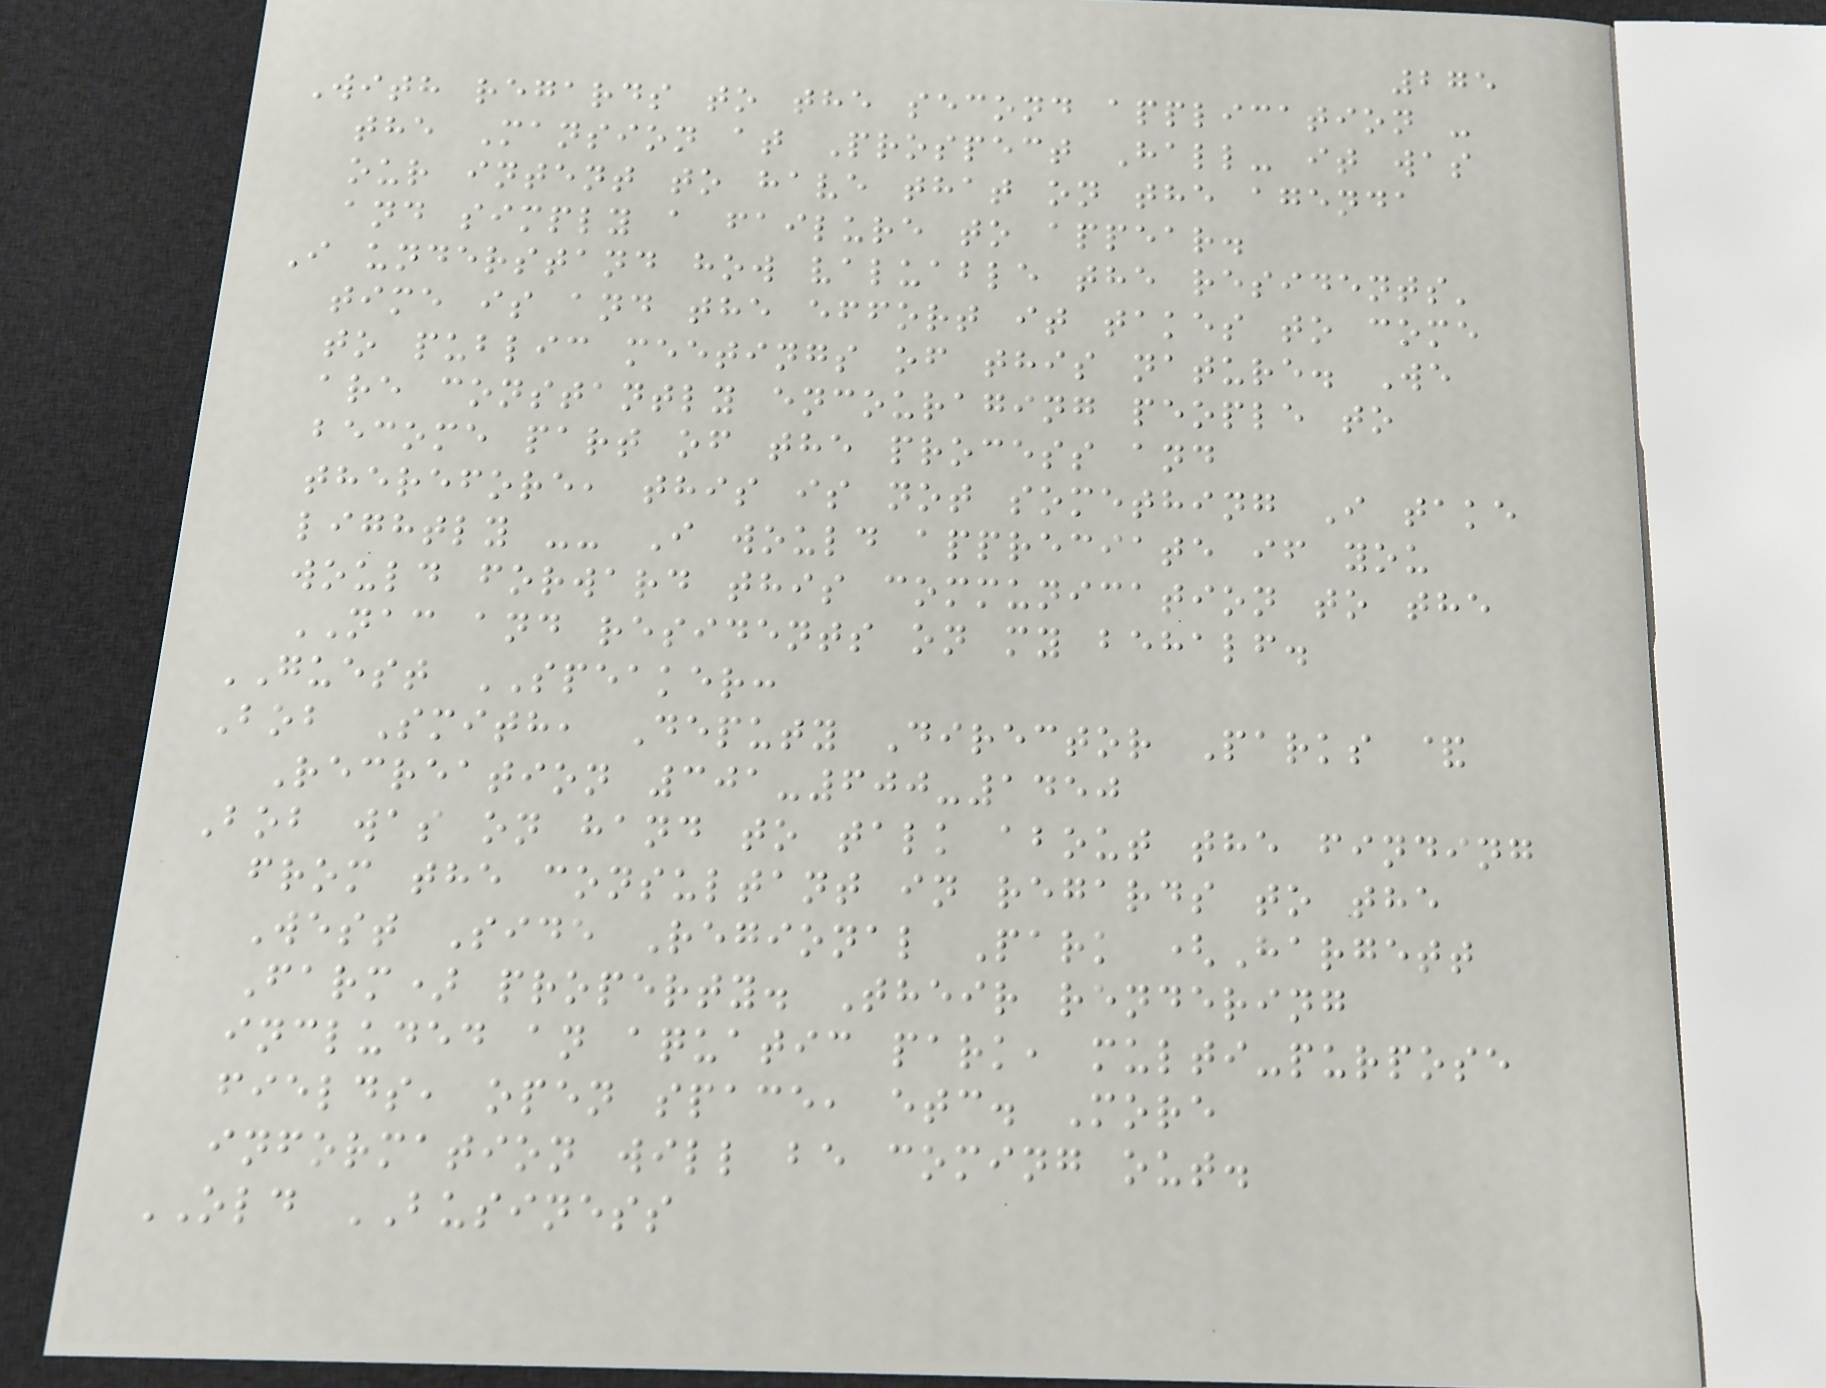275
With regards to the second application -
the Mansion at Prospect Hall- it was
our intent to have that on the agenda
and simply a failure to appear.
I understand how valuable the residents'
time is and the effort it takes to come
to public meetings of this nature. We
are constantly encouraging people to
become part of the process and
therefore, this is not something I take
lightly -- I would appreciate if you
would forward this communication to the
NAC and residents on my behalf.
GUEST SPEAKER:
Bob Smith, Deputy Director Parks &
Recreation 301-600-1450
Bob was on hand to talk about the finding
from the consultant in regards to the
West Side Regional Park (Hargett
Farm) property. Their rendering
included an aquatic park, multi-purpose
fields, open space, etc. More
information will be coming out.
OLD BUSINESS
